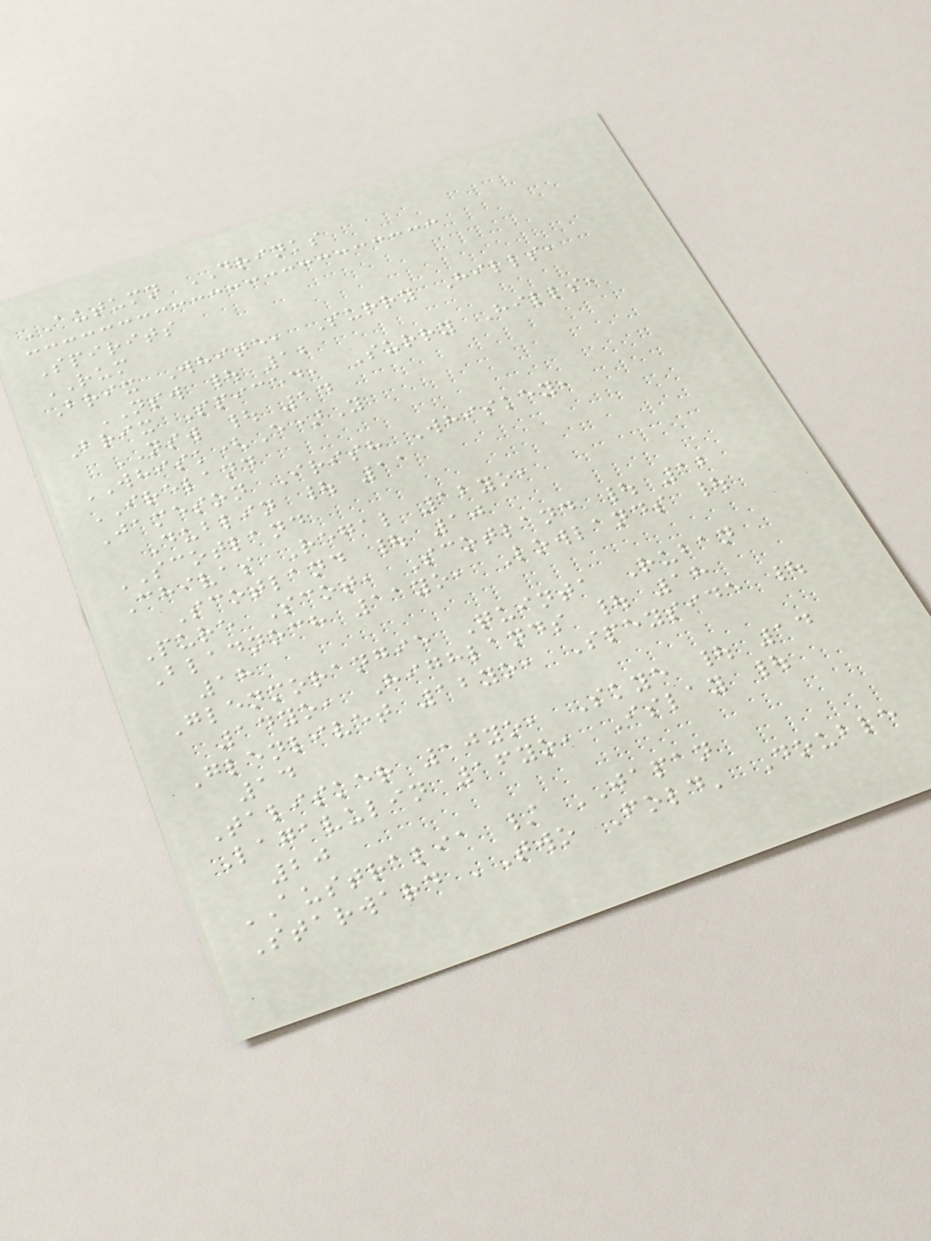AUTUMN DRINKS
Spirits
RUM
Brix White, Surry Hills,
NSW | 12
Brix Spiced, Surry Hills,
NSW | 14
WHISK(E)Y
IRELAND
Jameson Irish Whiskey,
Dublin | 11
SCOTLAND
Chivas Regal 12yo,
Scotland | 10
Pure Scot, Scotland | 12
Bladnoch 11yo, Lowlands |
18
Glenmorangie Quinta Ruban
14yo, Highlands | 18
Glenlivet 12yo, Speyside |
14
Talisker 10yo, Skye | 14
Lagavulin 16yo, Islay |
20
AUSTRALIA / JAPAN
Starward 'Two Fold' Double
